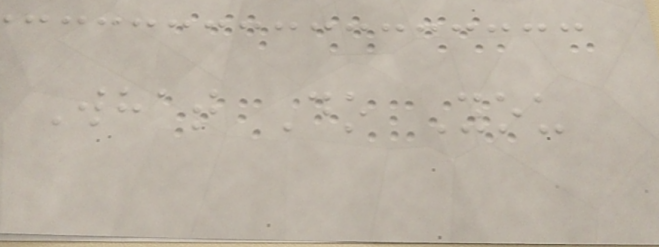What Do You
